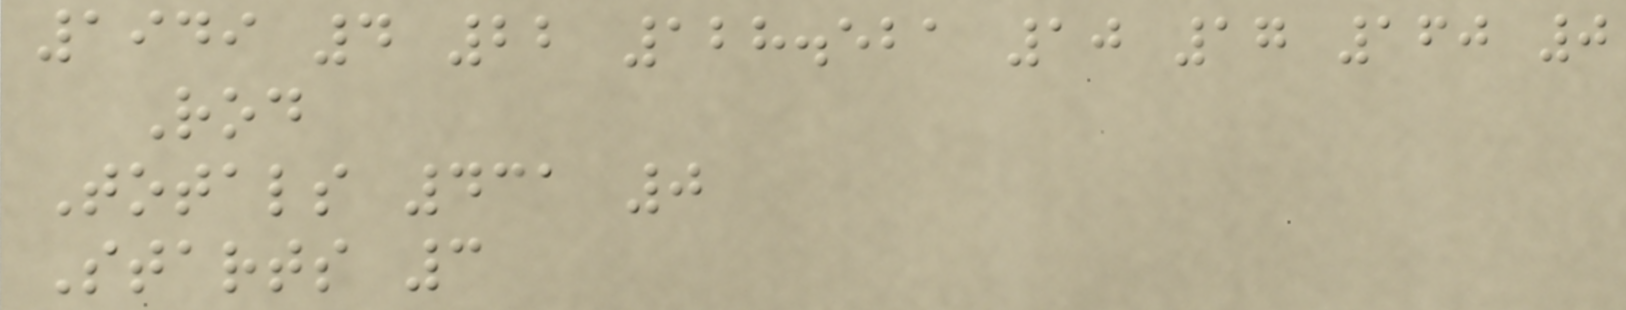1949 4 22 128.521 10 17 160 0
Rod
Totals 431 0
Starts 3
